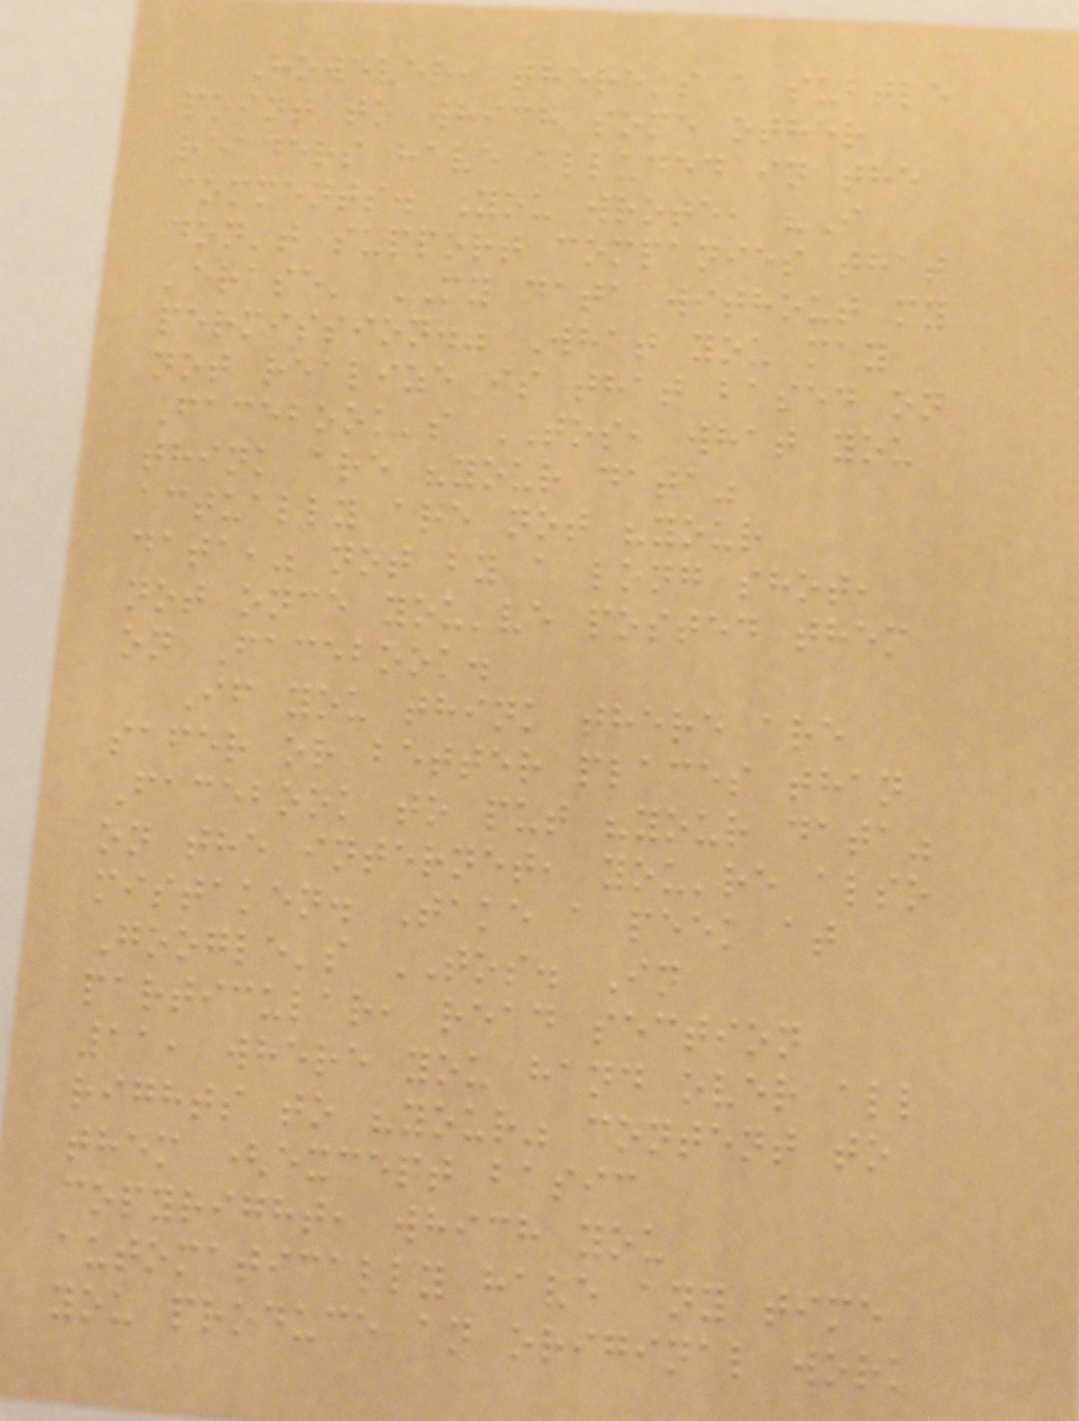However, there's a subtle
point to which some other
readers have alluded in the
comments. You wrote, "I
don't support companies that
'erase' MY data without my
permission." What you may
not realize is that based on
Facebook's TOS, what you
think are "your data"
actually are not "your
data," not by a long shot,
not once you've posted them
on Facebook.
If you think there are
safer or better places than
Facebook to put "your data"
on the internet, you're also
mistaken. Take a peek at
Google's TOS. In
particular, read section
11, where you hand over all
rights to "your" content to
them (except basic
copyright, which you
automatically have any time
you produce an original work
